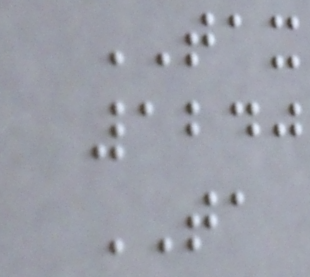TAX
1240
TA
